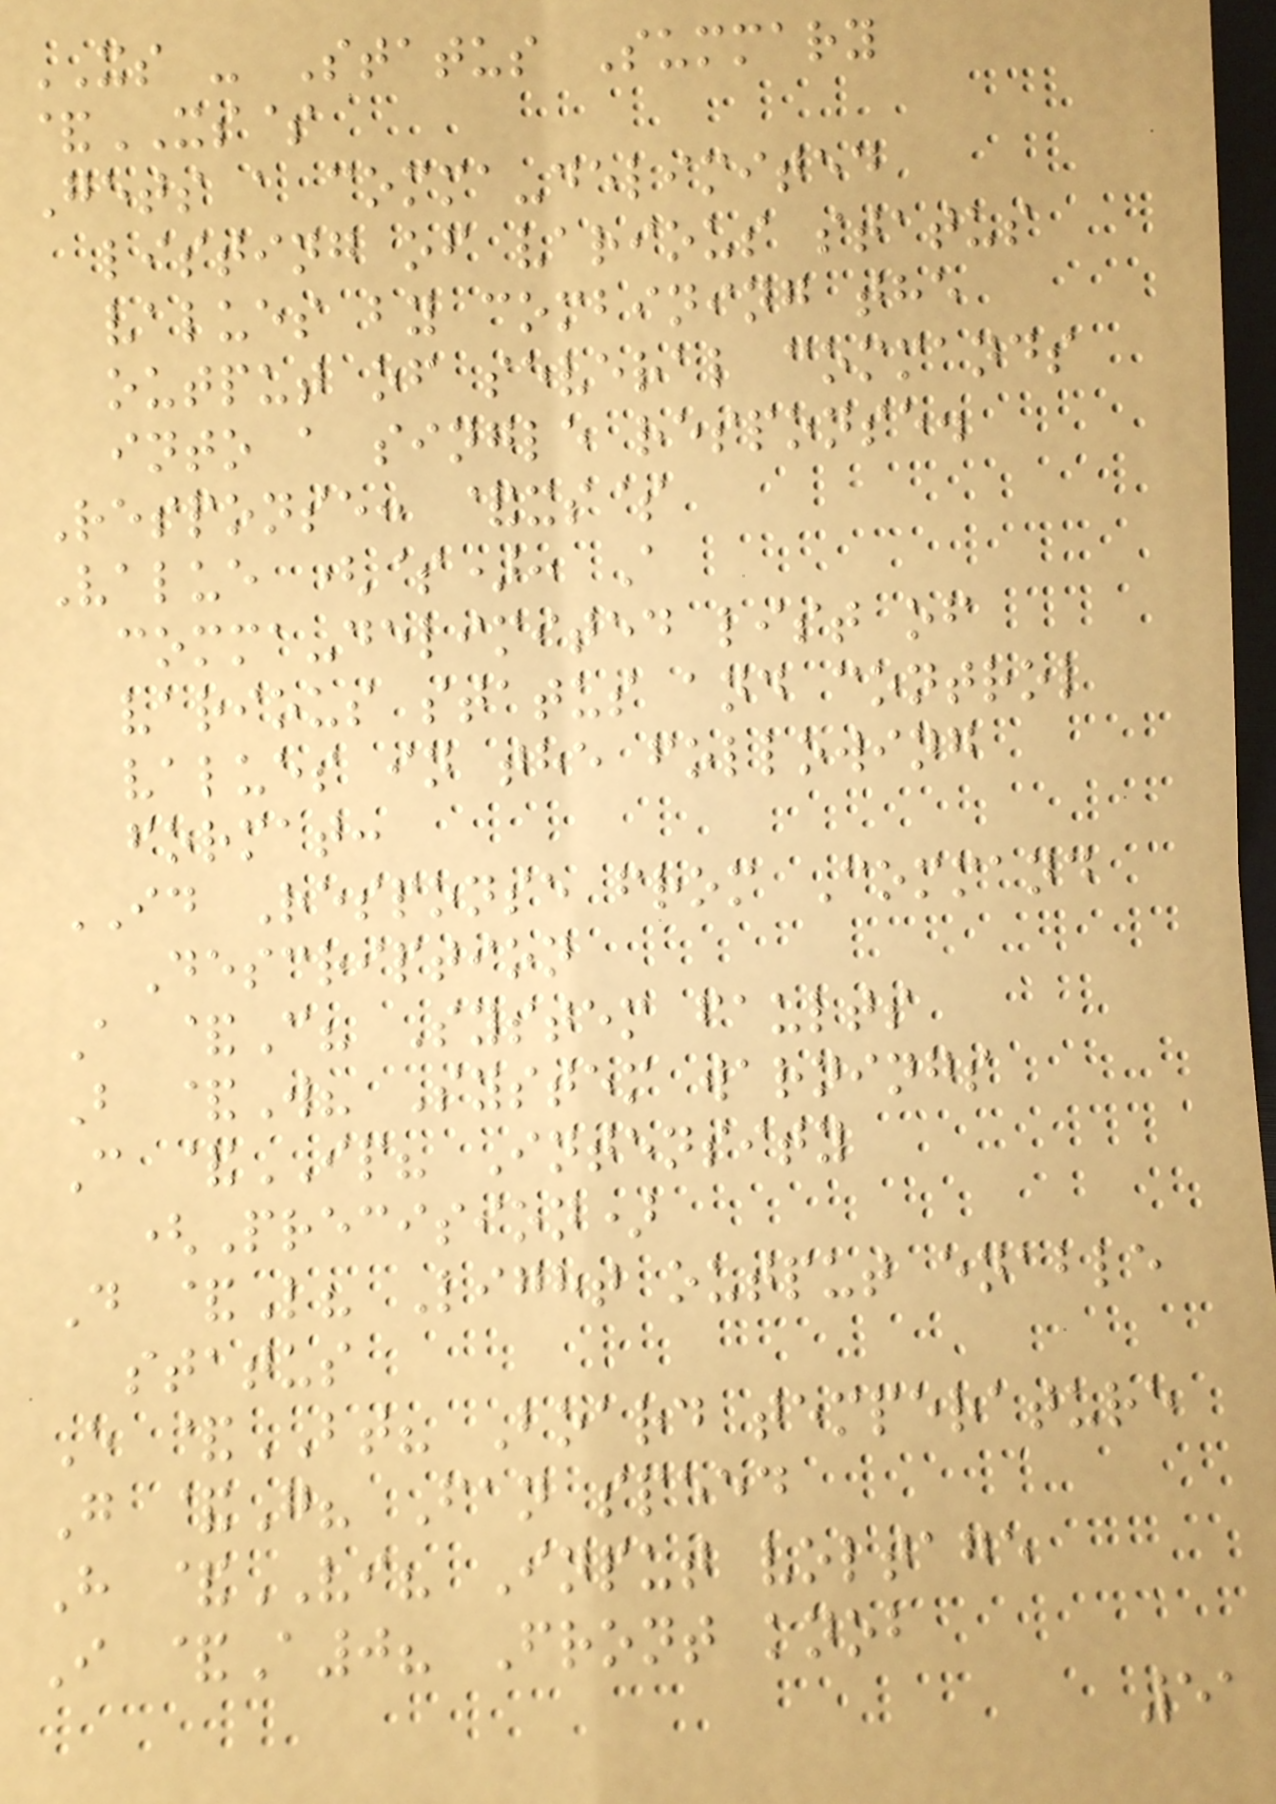XS - Status Summary
&XS$
Gets a comma-delimited
listing of various status
values by combining the
output of several commands
into a single response.
Response: &xs$
Value ($): A
comma-delimited list of
various status and control
values in the following
format:
ID Response from Command
Description
A &C? System faults
B &W? System warnings
C &IP? Intensity
(Precision)
D &L? Light output enable
status
E &BT? Board temperature
G &G? Fan speed
H &VI? Input voltage
I &A0? Front knob
51
